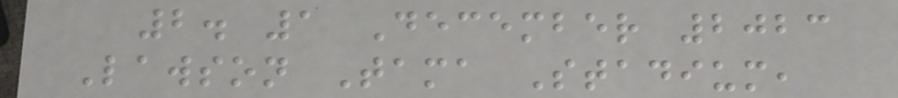2. 1 December 2023
Lawson Tama Stadium,
